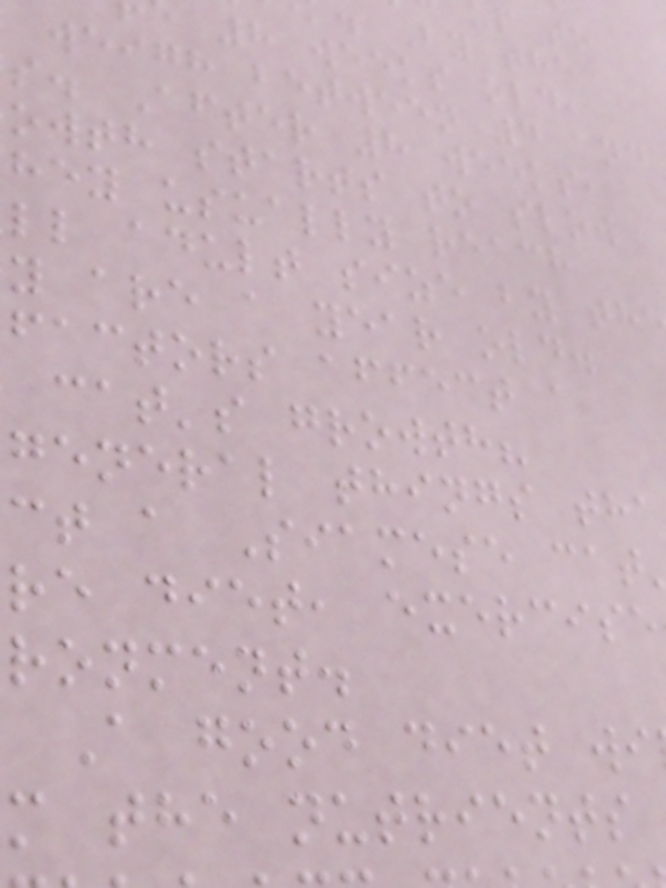. By the
8 weeks old,
weigh between 4 and
s. After 8 weeks,
owth starts to slow
hey usually reach
ll adult size by th
y are a year old.
factors affect a
cat's growth?
general things tha
ct a Siamese cat
re diet, exercise
ronment.
A good diet wi
m the nutrients
